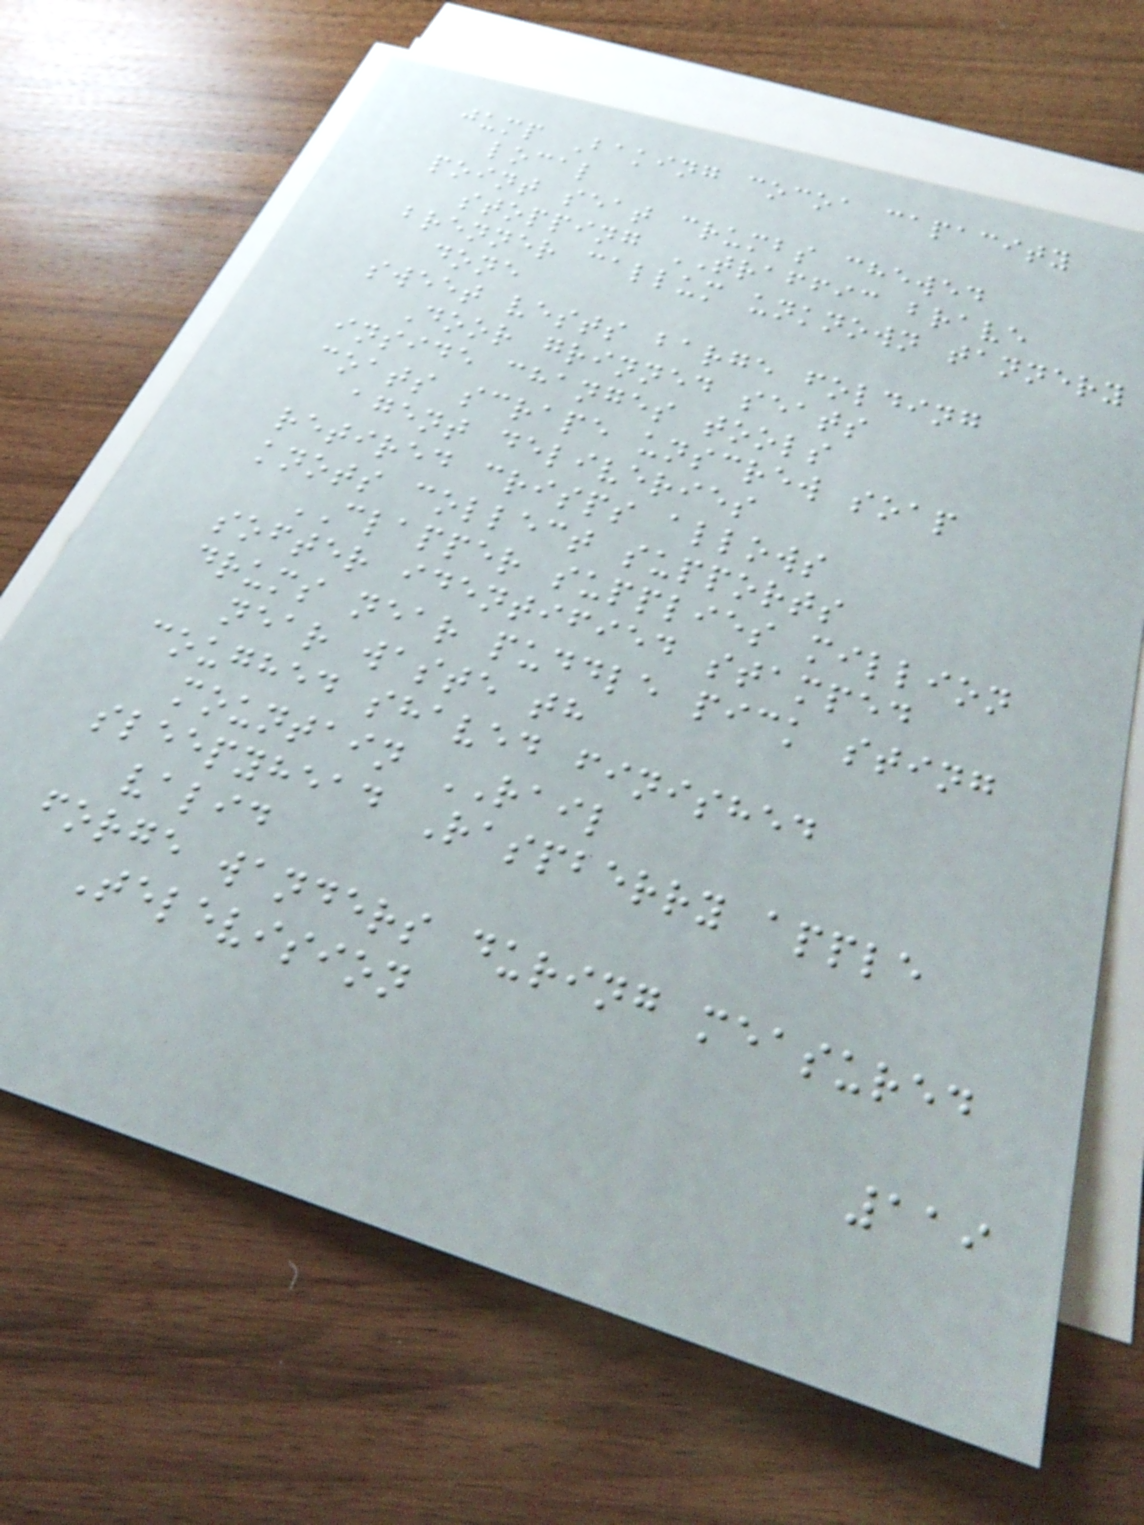jump Baking cocoa capacity
local
point seat crumbs chewed
stopping TRAFFIC brave
brenner callum unknown tannery
done
sweet vests barge folding
Door grinned seats
inside changes tools
coats scrape unscrew soap
agent deliveries
retired crisps allows
knots collect supports
CLAPPER supplies million
softer identified stamped
drums near puddle pick sting
near waste th
coughed shaved finished
mountain RAIL
sleepyhead Raspberry apple
valid
forge wanders during measured
Television
119
